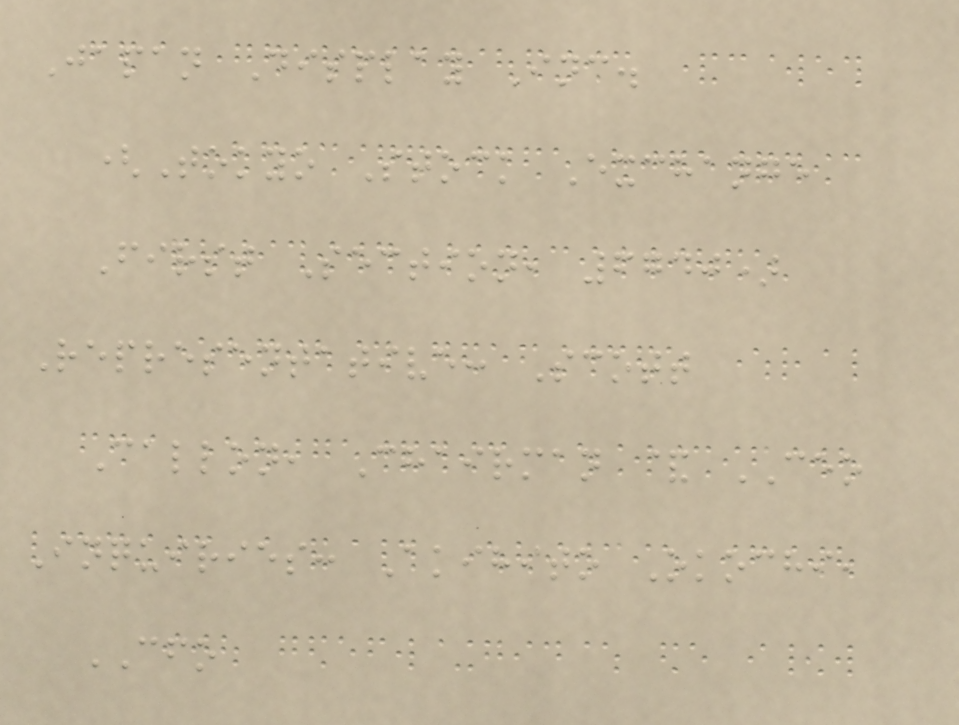Japan Display Inc.
(Tokyo Stock Exchange
First Section, 6740)
Representative: Scott
Callon, Chairman & CEO
Inquiries: Akihito Okochi,
CFO
